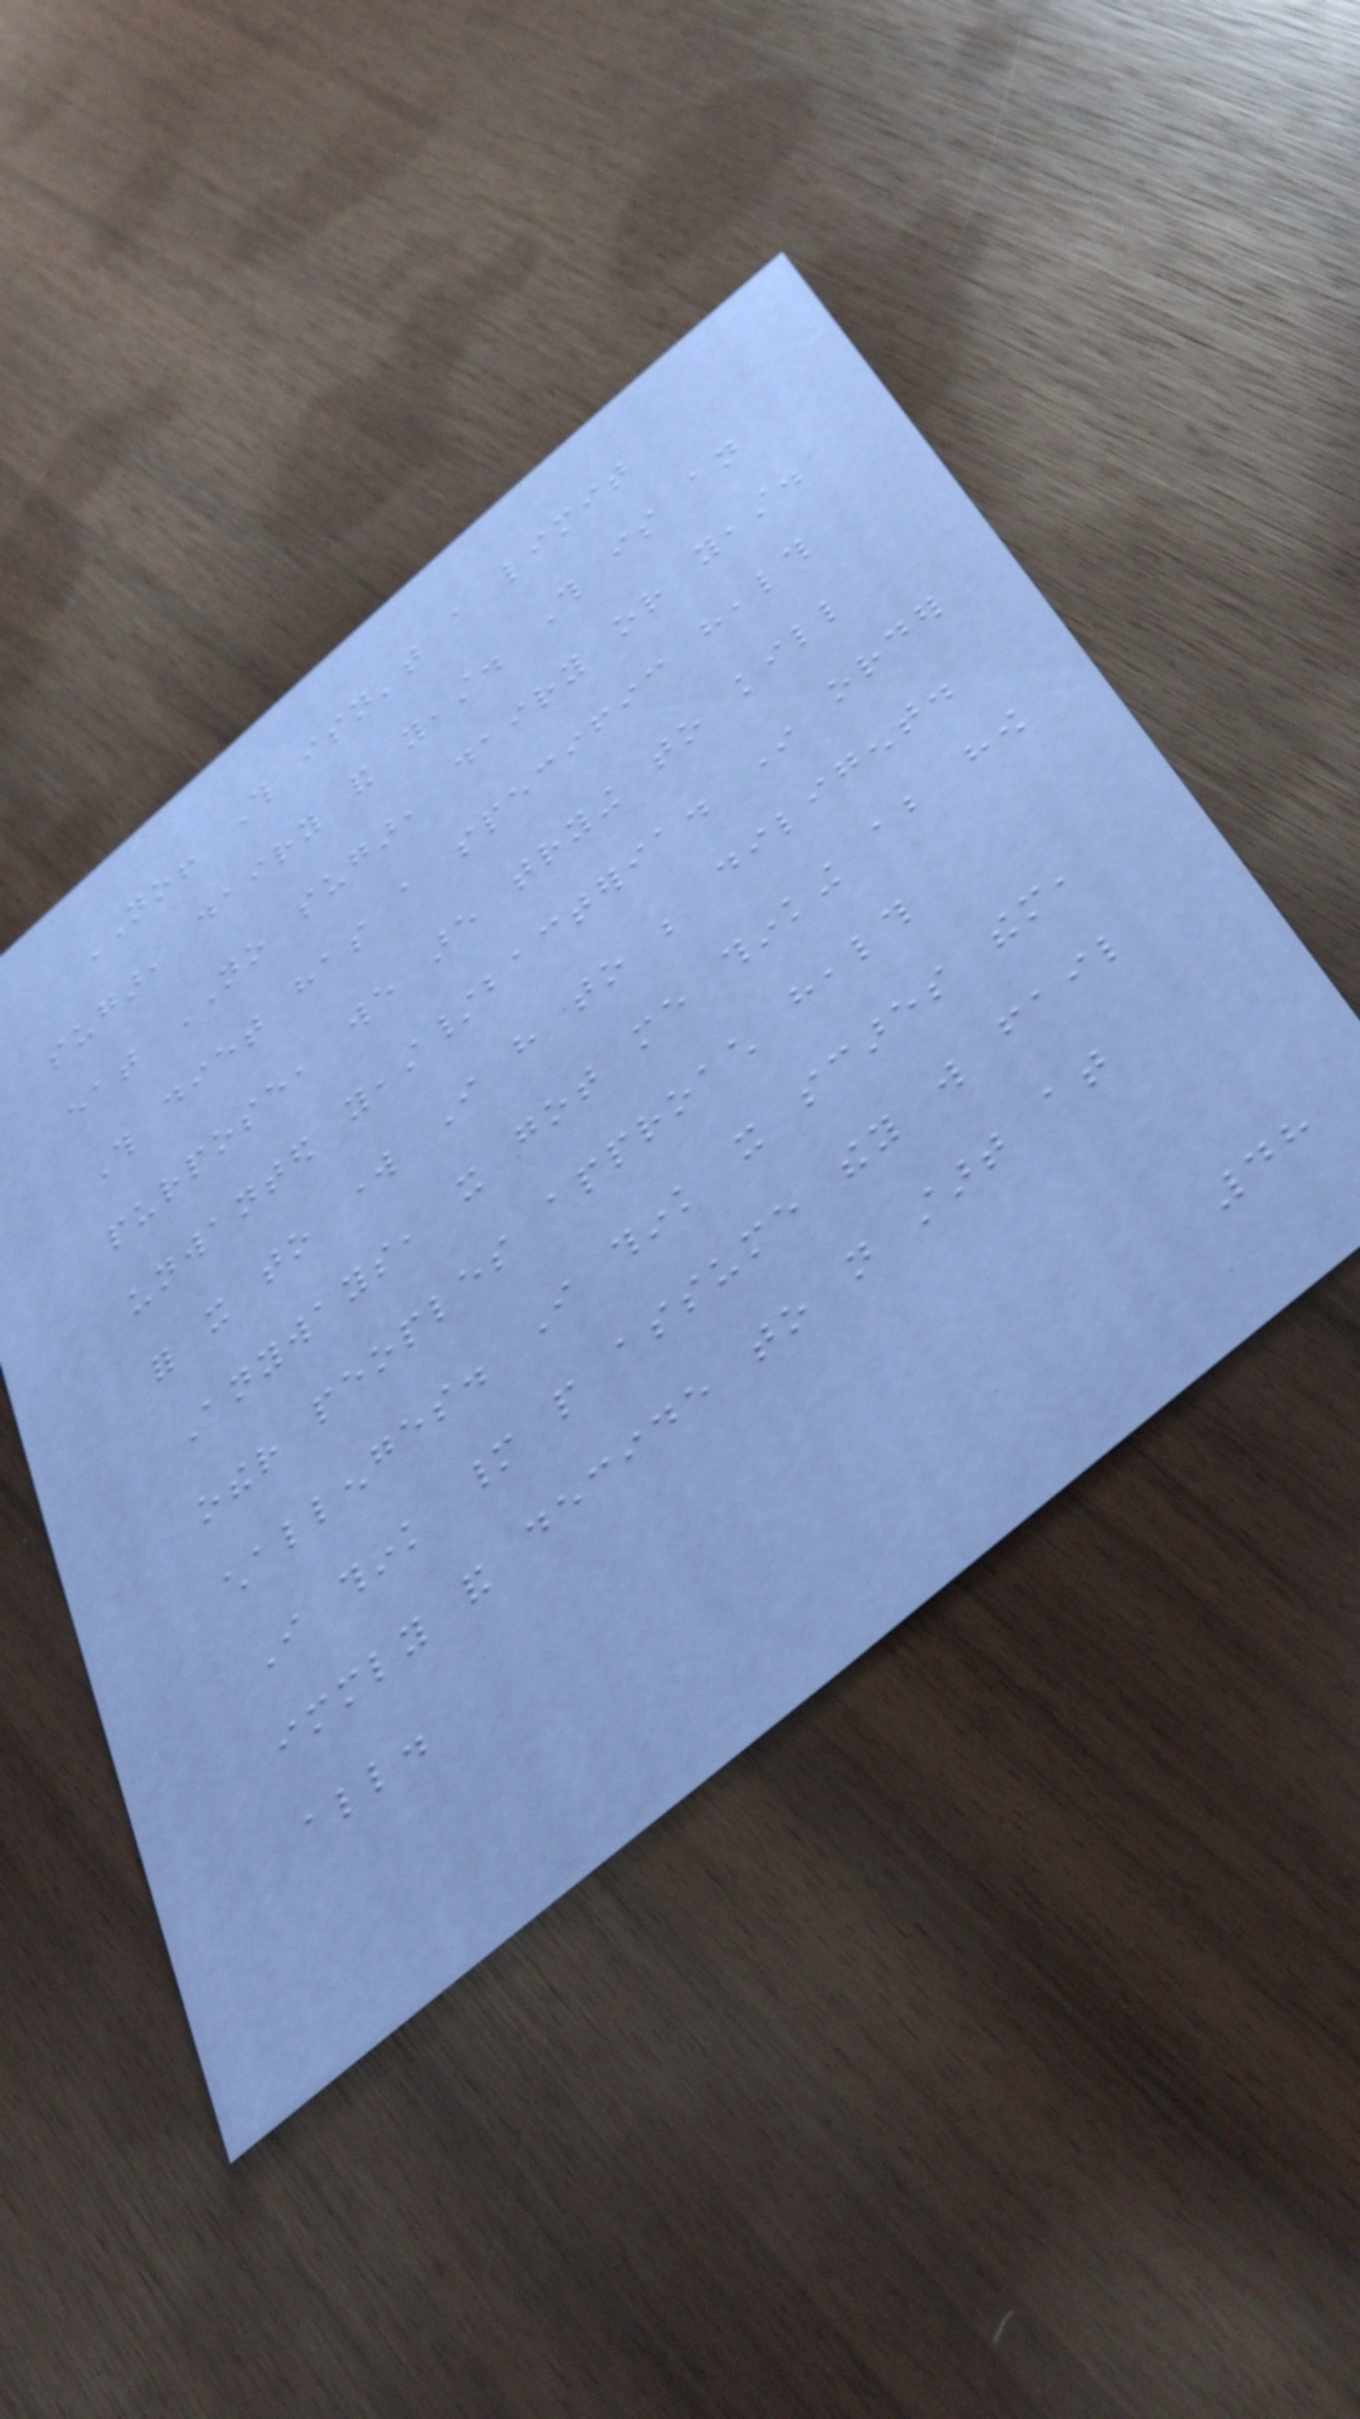NO! This isn't a limit
sugar, dairy and yeast. This is an
eat NO sugar, dairy or yeast.
This diet has a specific health
purpose, we are trying to kill
unwanted yeast/bacteria. In order
for it to work I have to be diligent.
Anyways, it got me thinking about how
other peoples approach health
challenges. I think it scares them,
I think many people assume they will fail
immediately and decide to not start at
all.
48
